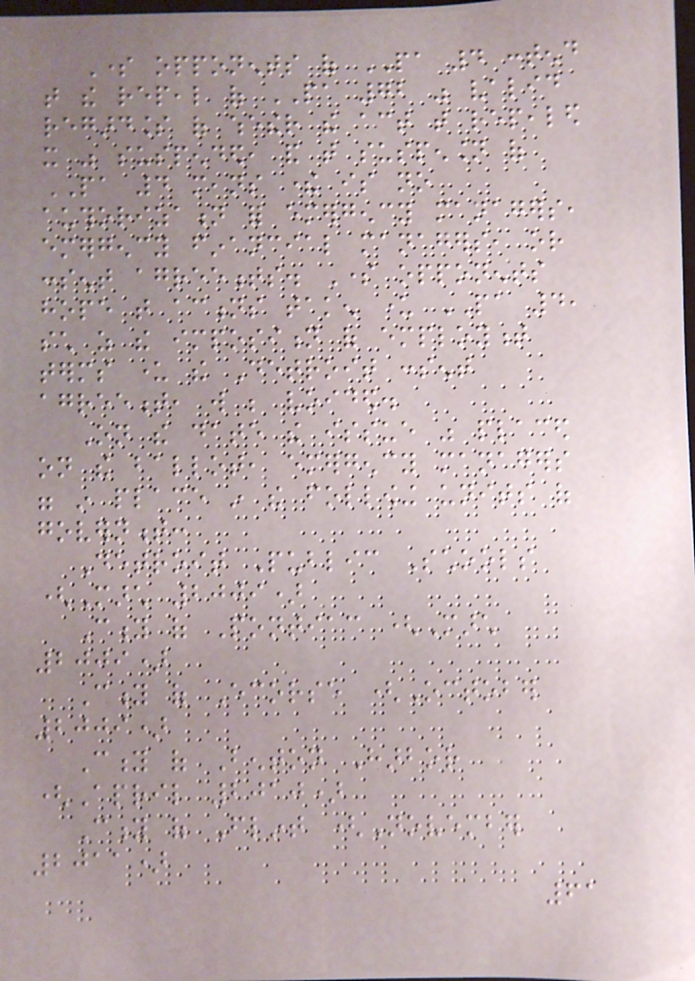Some opponents of PA 4 contend
that the repeal of PA 72 was valid
regardless of whether the act that repealed
it was suspended, and that suspension of
PA 4 means there is no
authorization for emergency managers,
emergency financial managers, or
consent agreements. Some opponents
hope that actions taken under PA 4,
such as the imposition of employment
terms under the Detroit consent
agreement, will be voided.
On the date the issue was placed
on the ballot, emergency managers
were in place in the following units of
government:
Detroit Public Schools
(March 2009)
City of Pontiac (March
2009)
City of Ecorse (October
2009)
City of Benton Harbor
(April 2010)
City of Flint (November
2011)
61
